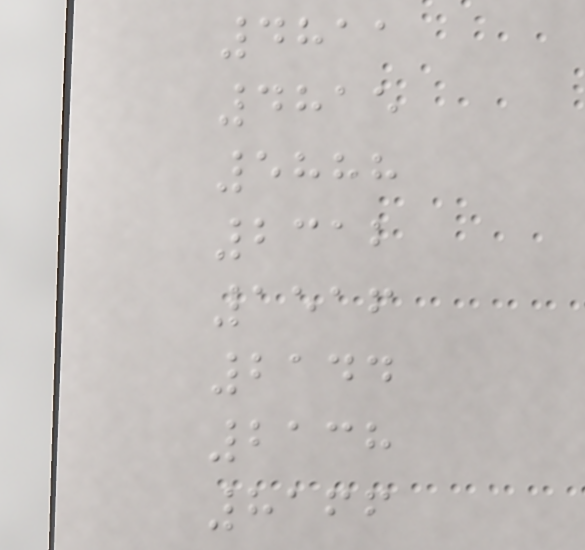4811
4815
5888
2312
1516
2144
2138
8166
